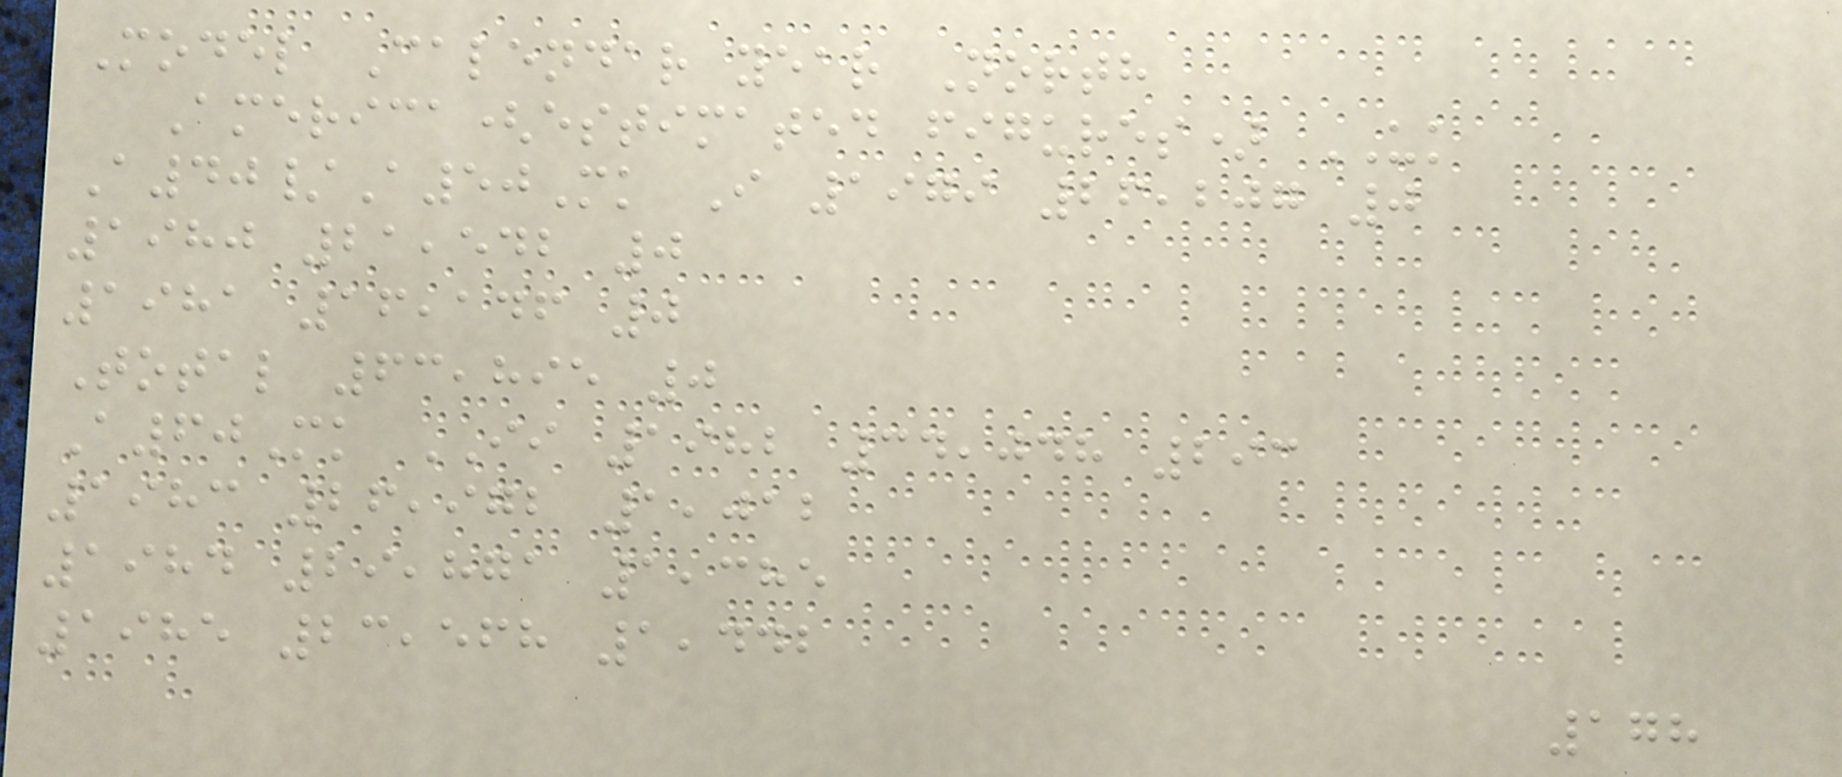Model Calendar year North
America(estimated figures) UK
A40/A50Mk I 1979 26,207 0
1980 21,542 0
1981 16,146 0
Total 63,895 0
A60Mk II 1982 34,048 293
1983 26,972 1,012
1984 29,871 1,385
1985 23,568 1,442
178
